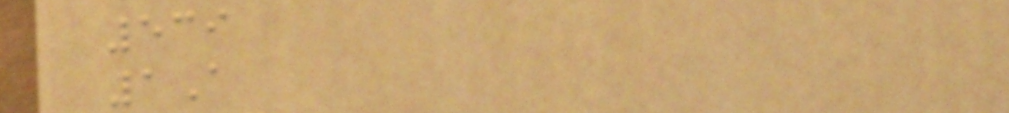539
1A
